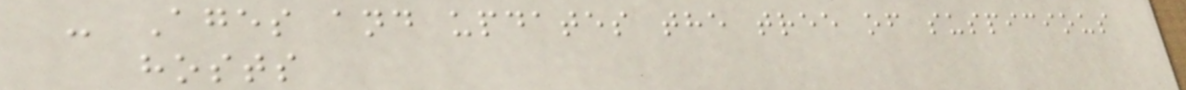- Ages and updates the tree of suspicious
hosts
